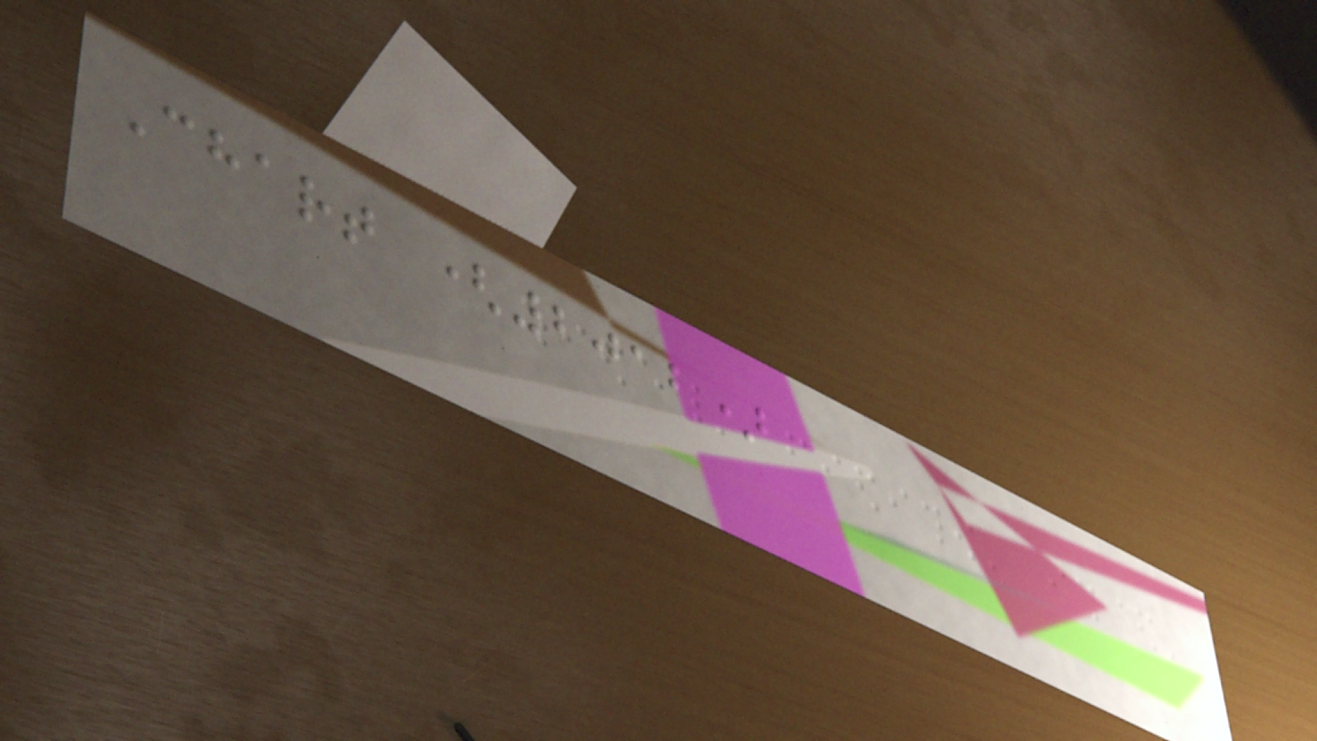Chart (2012)
